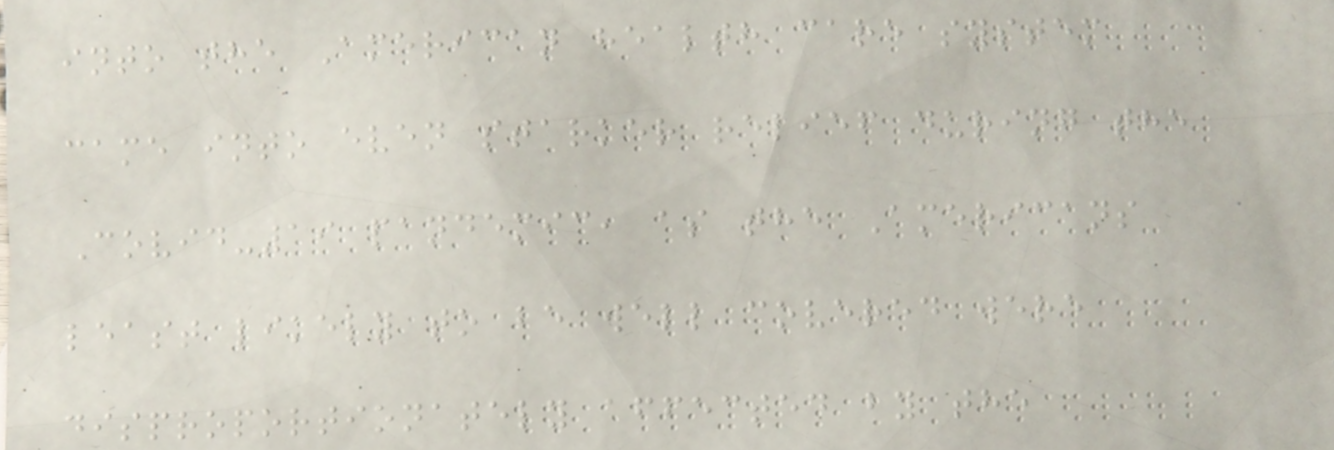into the American health care system
came into even starker relief during the
Covid-19 pandemic, as the Americans
least likely to be well covered were
disproportionately affected by the
